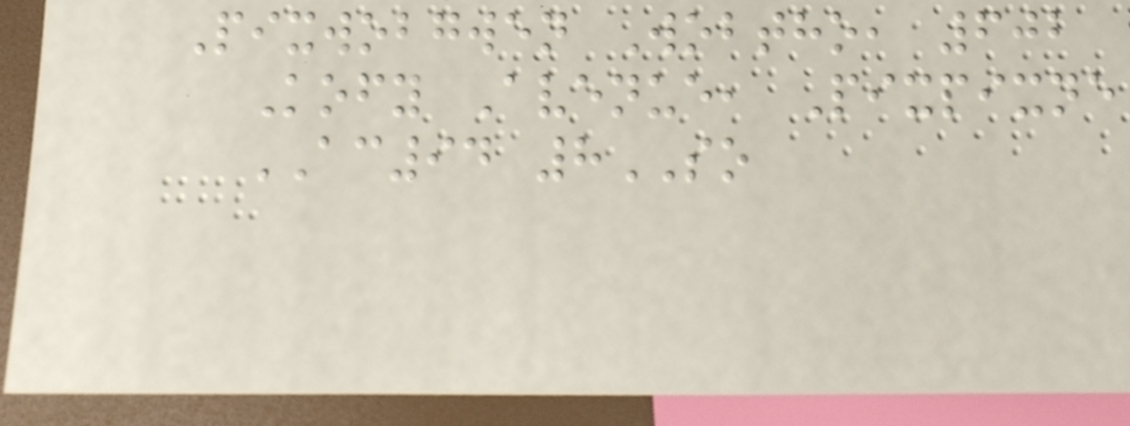Pixwobgwen Wobtho, 602
Kofy Avenue, Pixpixne
AC94 8SO
